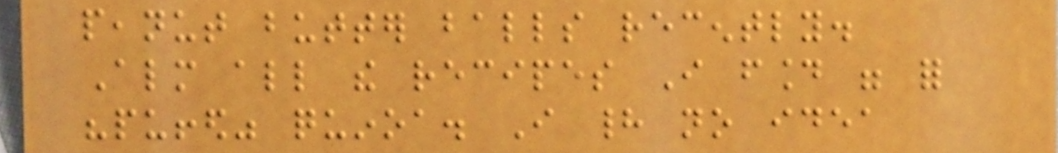peanut butter balls recently.
Almost all the recipes I found were for
"puffed" quinoa. I had no idea
